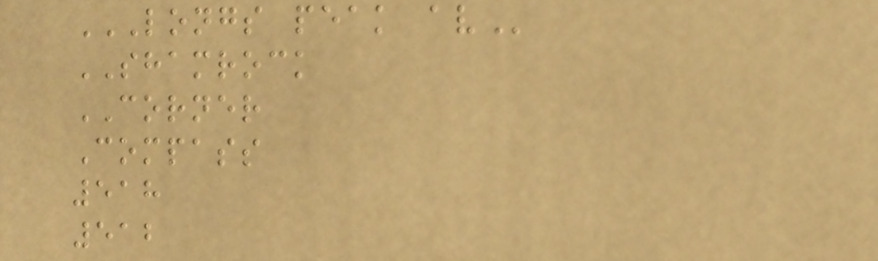LONGS PEAK AV
SHAMROCK
CORNER
Compass
518
512
